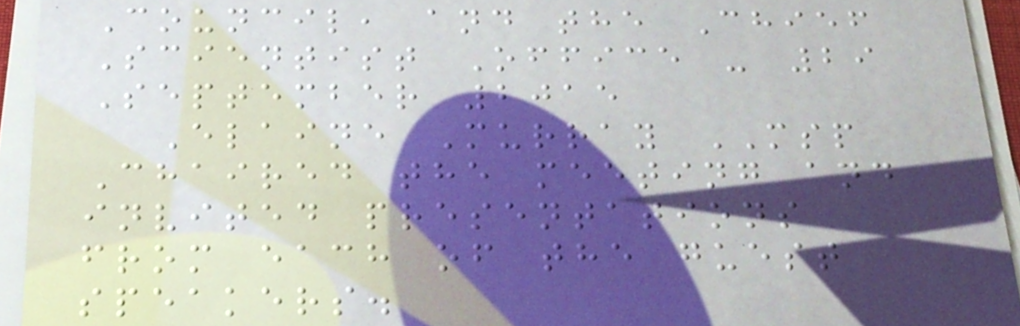Council, and the Chief
Scientist Office - 29
September 2015
Elaine Murray MSP
Chaired the meeting and
invited presentations
from each of the guest
speakers.
